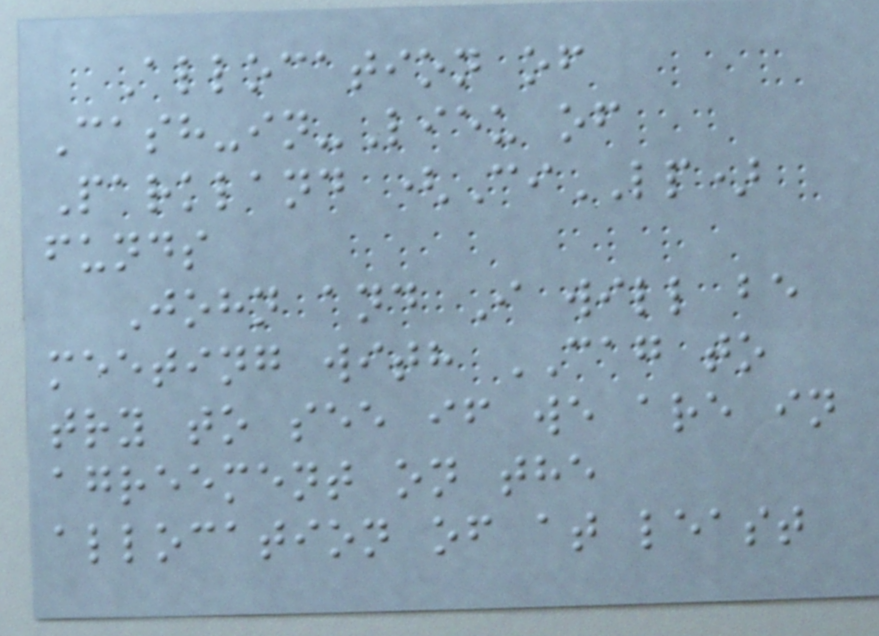Allocation of
Cash-in-Lieu of
Parkland (CiLP)
funds
John and I will be
meeting with CAG to
try to see if we are in
agreement on the
allocation of at least
